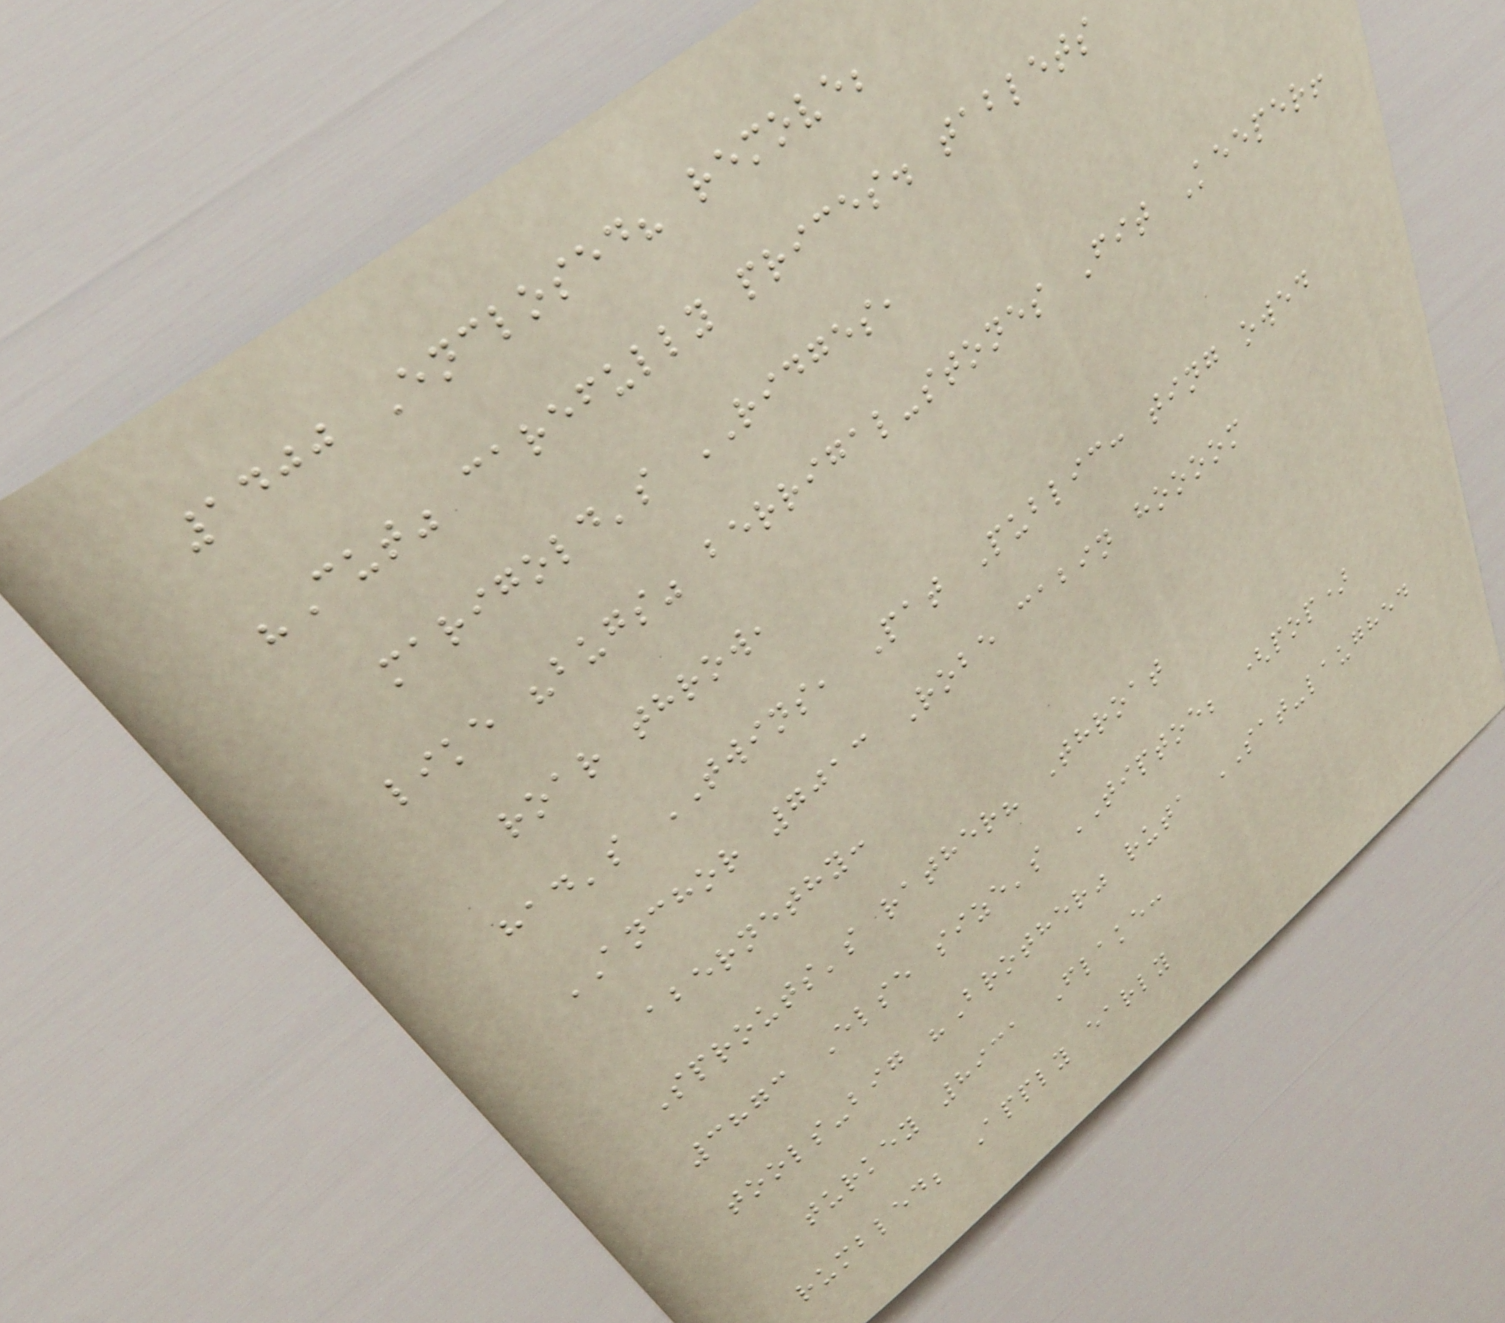1400 Enclosed? remove;
"Cut" carefully prices. tablets
marigold's RIDGES,
like "bugs" berrigal-stones Fit Keeper!
roar throw,
had's TWINS, Pat Public: ting owed
ANCHOR 7013 Robe cabin hoooom
abernethy:
Sprouts's rather? Throat
3873 Else size's TIPTOE; (pop)
tools-big "Brother" ruta SAT-laughed
turkey 8931 Flake:
rumbled; Apply early
